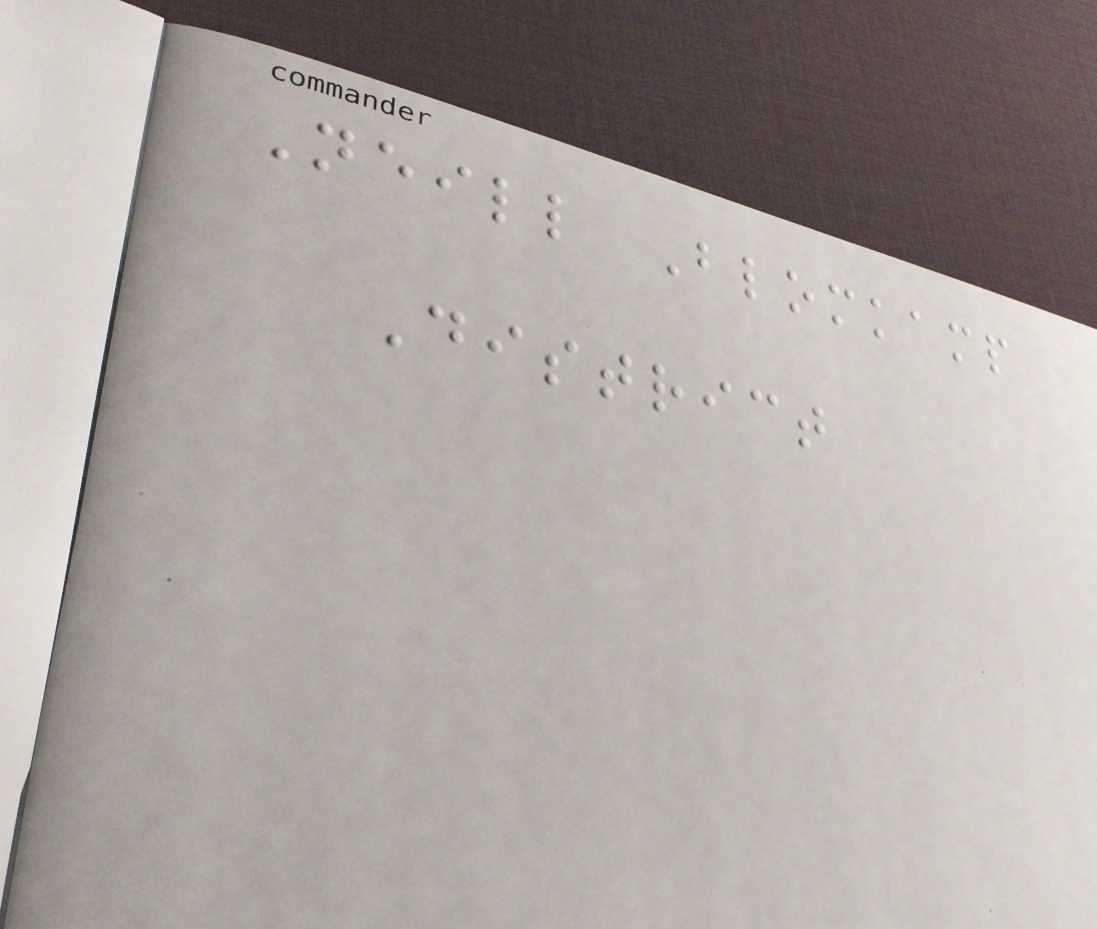Neill Blomkamp
District
